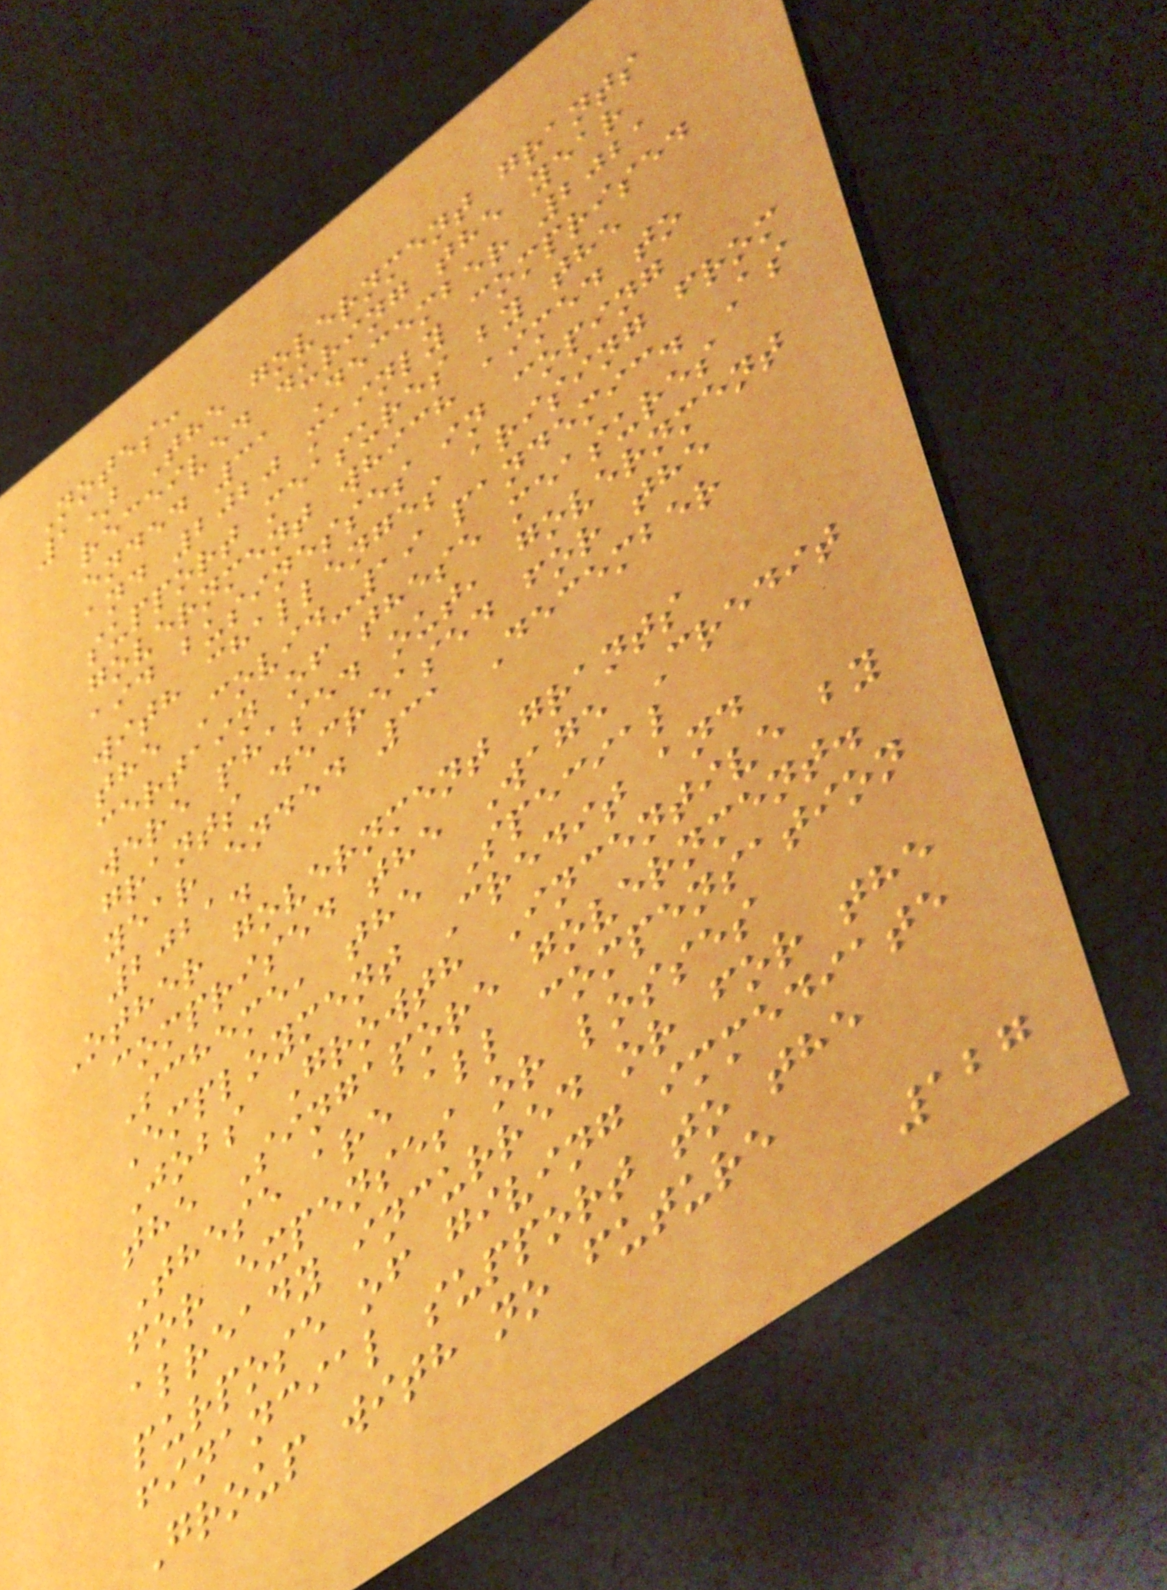Notes:
1) The government grants
received during the year
ended 31 December 2021
and 2020 mainly comprised
support measures by the
government which aimed to
aid businesses in coping
with challenges arising from
the Covid-19 pandemic. As
certain of these measures
were phased out, government
grants decreased for the
year ended 31 December
2021.
Other government grants
comprised the Wage Credit
Scheme, the Special
Employment Credit and
Jobs Growth Incentive by
the Singapore government.
These are all compensation
for expenses or losses
already incurred or for the
purpose of giving immediate
financial support to the
Group with no future
127
